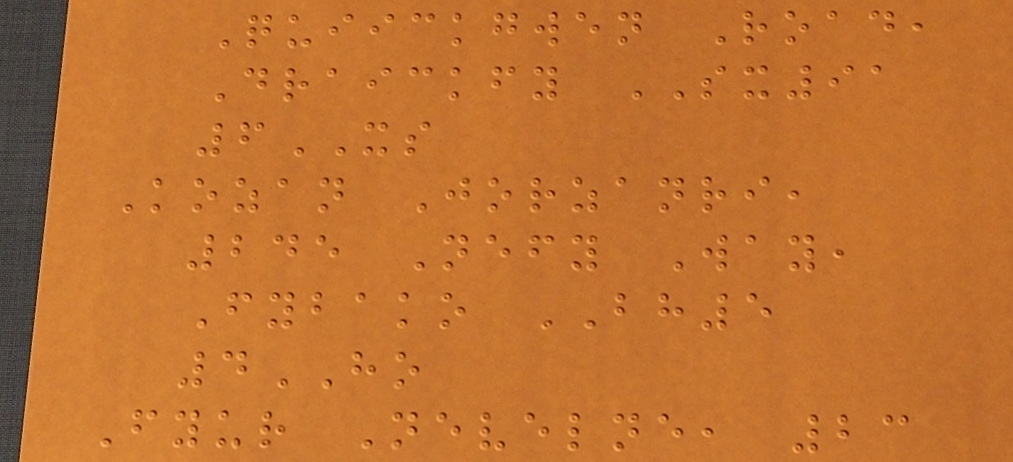Quiickgwen Road,
Draickfy SX91
6XS
Kozan Jorzanri,
245 Nefy Way,
Fybako BH5
4HO
Fyur Nevelne, 23
